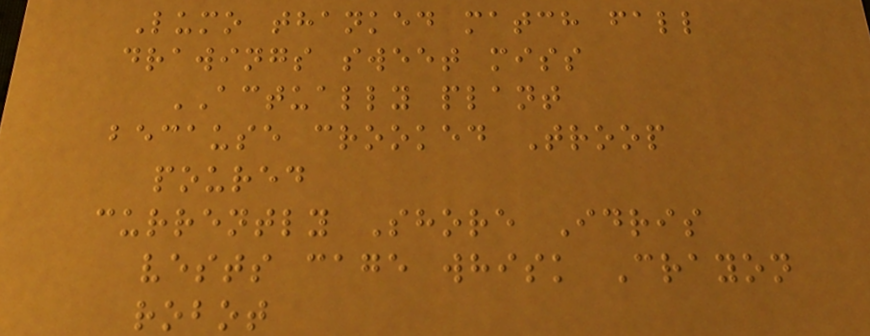Lumo thanked match fall
drawings sweet miss
ACTUALLY plant
because crooked Troop
poured
currently Shore Idris
vests cage whisk Crayon
robot
